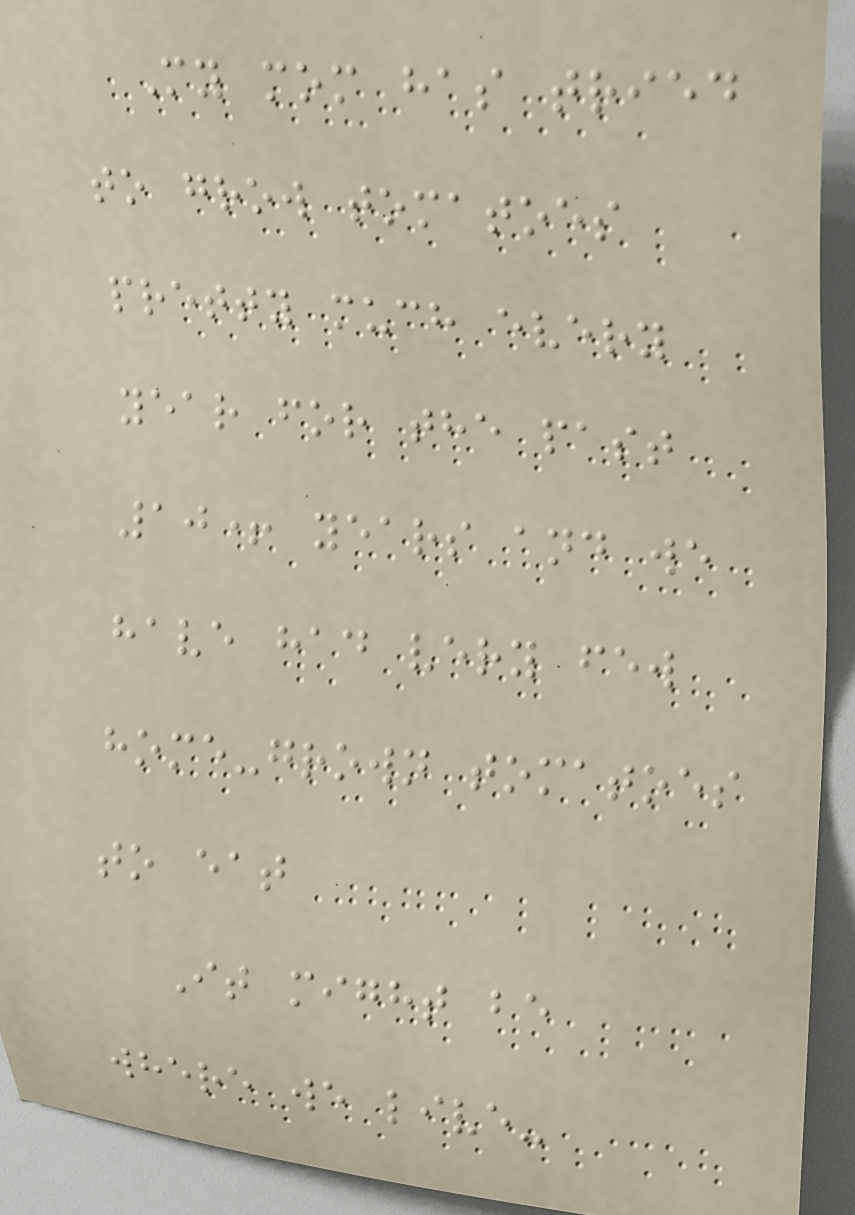My mom has tried
to grow tomatoes
pretty much every
year for the past
10+ years and we
have had very few
home-grown tomatoes
to eat
It might be
where we live-
